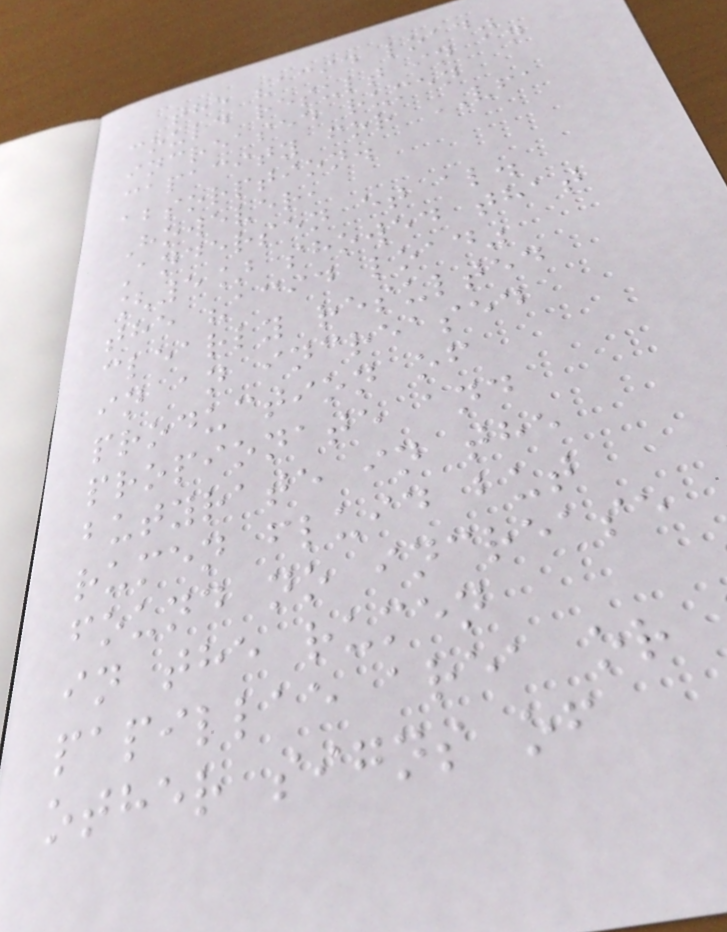the "acid load"
could result in an
increased rumen
capacity for VFA
absorption.
However,
Andersen et al.
[5] showed that
the "acid load"
clearly resulted
in an increased
production of
propionate and
butyrate in the
rumen fluid but
found no increase
in the rumen
papillae area or
other signs of
